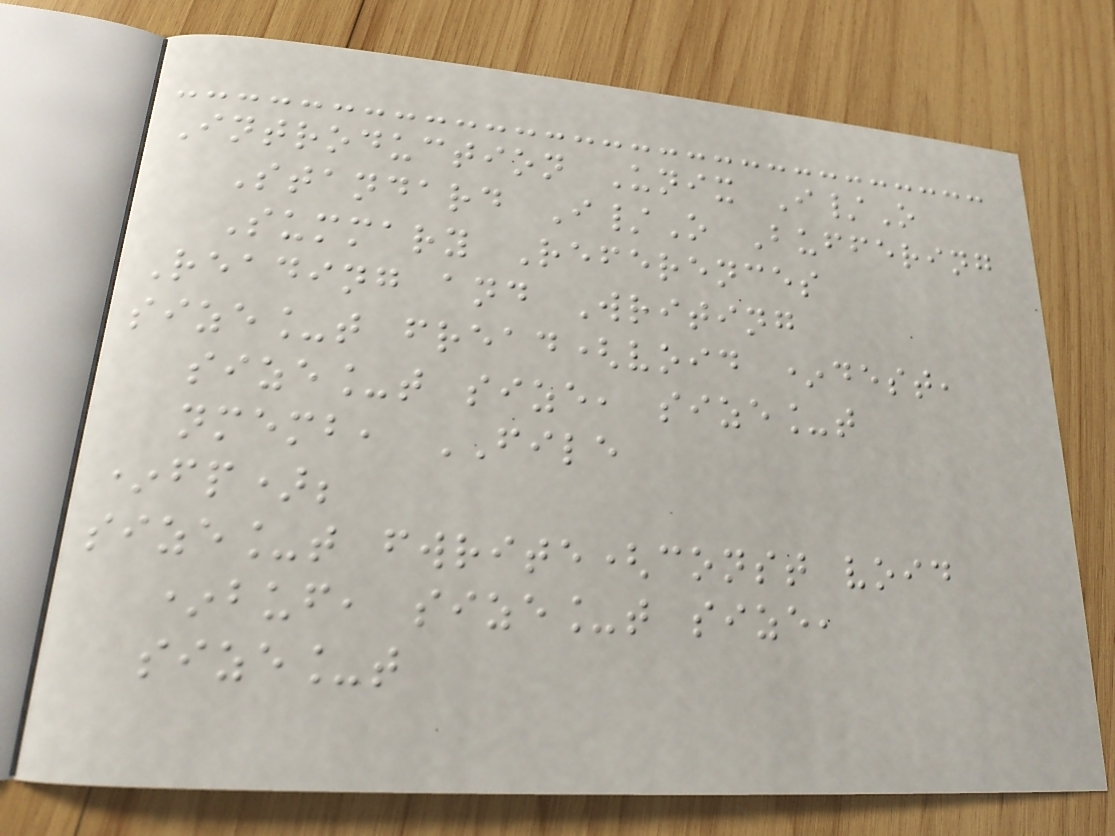Introduction Unix I/O
Standard I/O Buffering
Summary References
Reading and Writing
size_t fread(void *dest,
size_t size, size_t
nmemb, FILE
*fp);
size_t fwrite(const void
*buf, size_t size,
size_t
